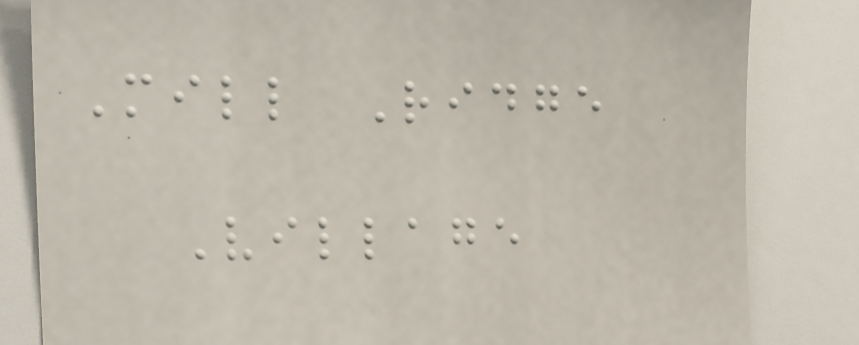Mill Ridge
Village
